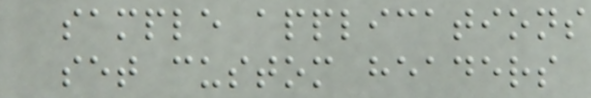sample applications
set custom headers
